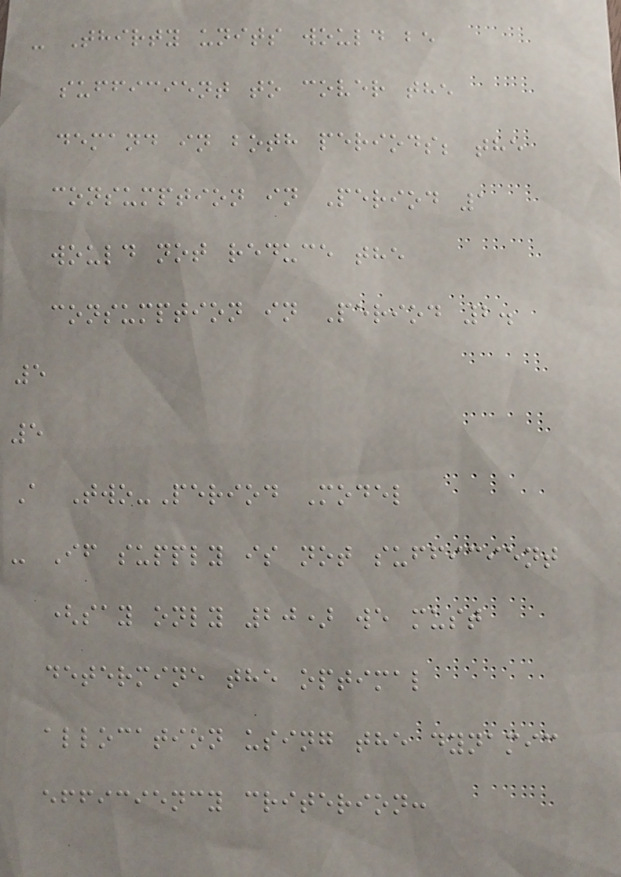- Thirty units would be
sufficient to cover the
demand in both periods; the
consumption in Period 1
would not reduce the
consumption in Period 2.
5
5
A Two-Period Model
- If supply is not sufficient
(say only 20) we must
determine the optimal
allocation using the dynamic
efficiency criterion:
